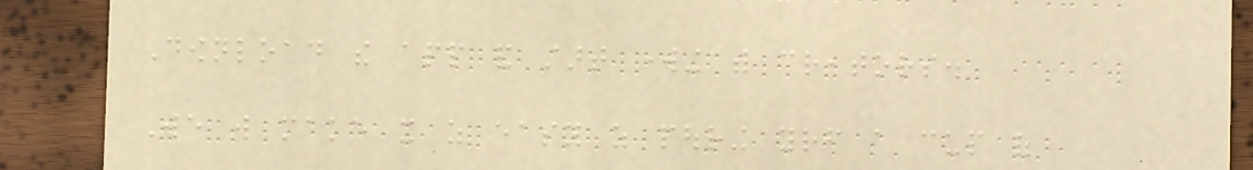Download the app and start working with creators.
We will make it as easy as pouring yourself a cup of
